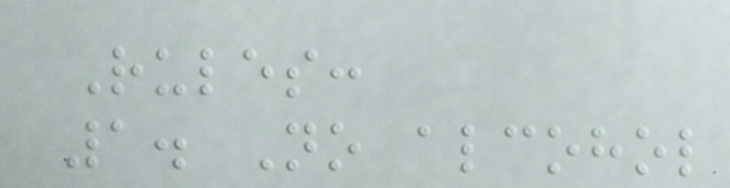Rules:
1. No alcohol
